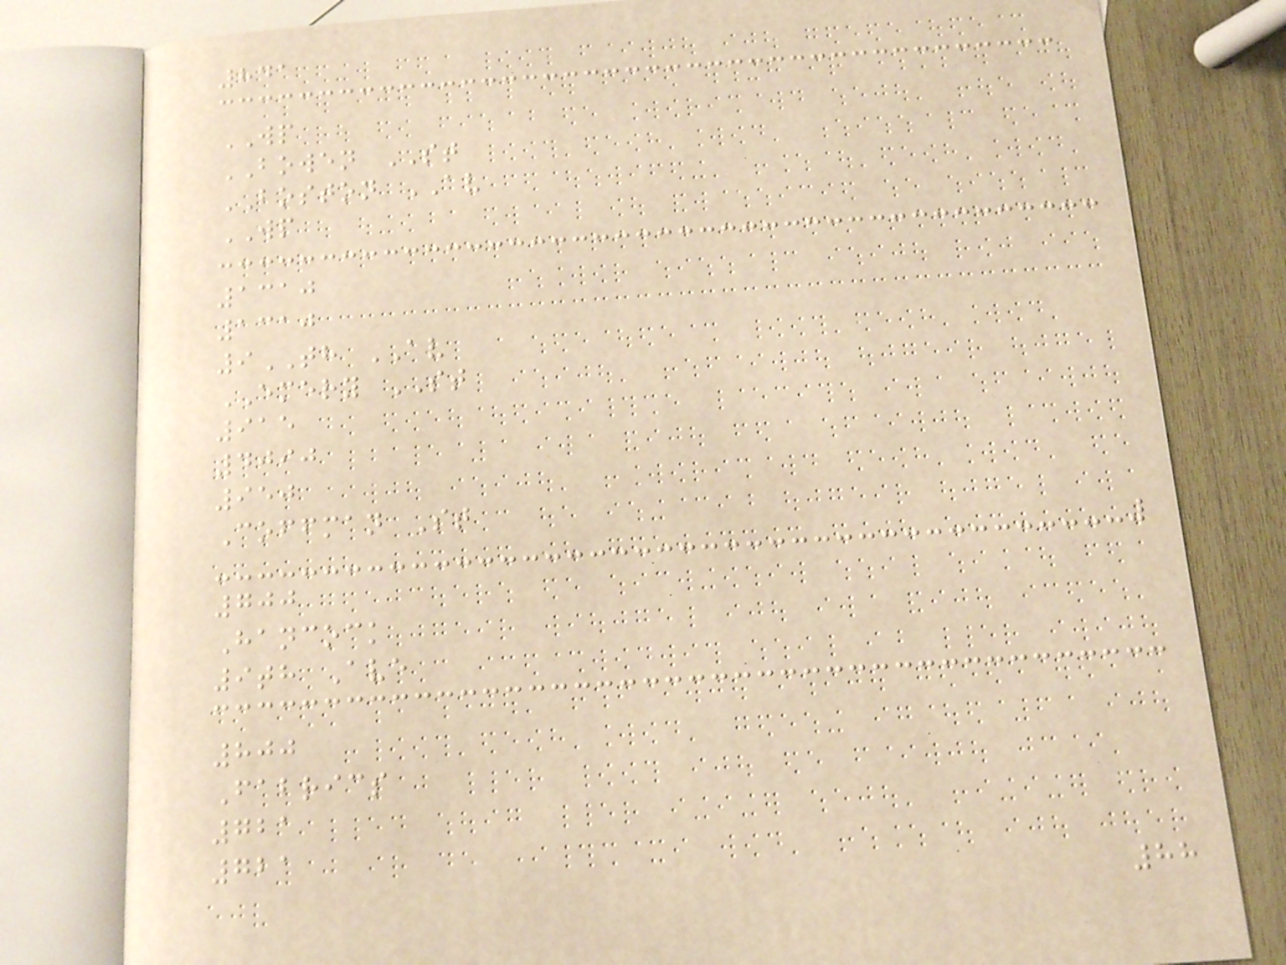841
WP
BOWEN ST
BOSTON AV
WP
1310
1310
9TH AV
EMERY ST
915
4090
950
Coffman St
700
Hancock
9th Ave
800
Fabrics
721
721
88
